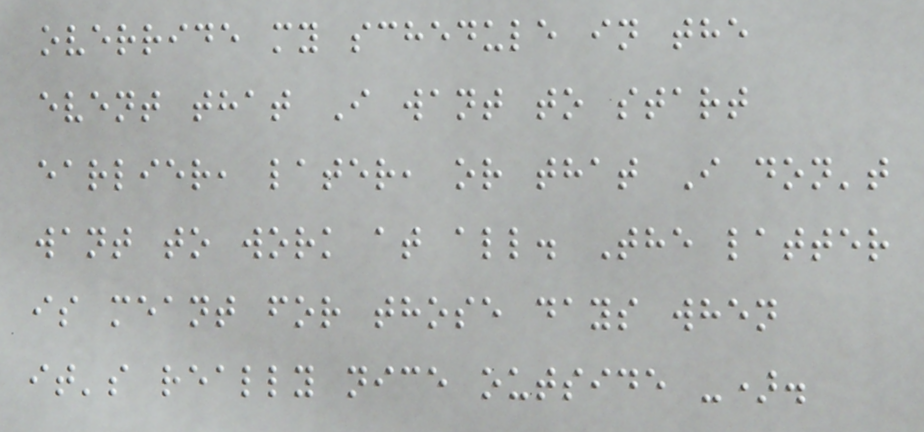override my schedule in the
event that I want to start
earlier, later, or that I don't
want to work at all. The latter
is meant for those days when
it's really nice outside -).
